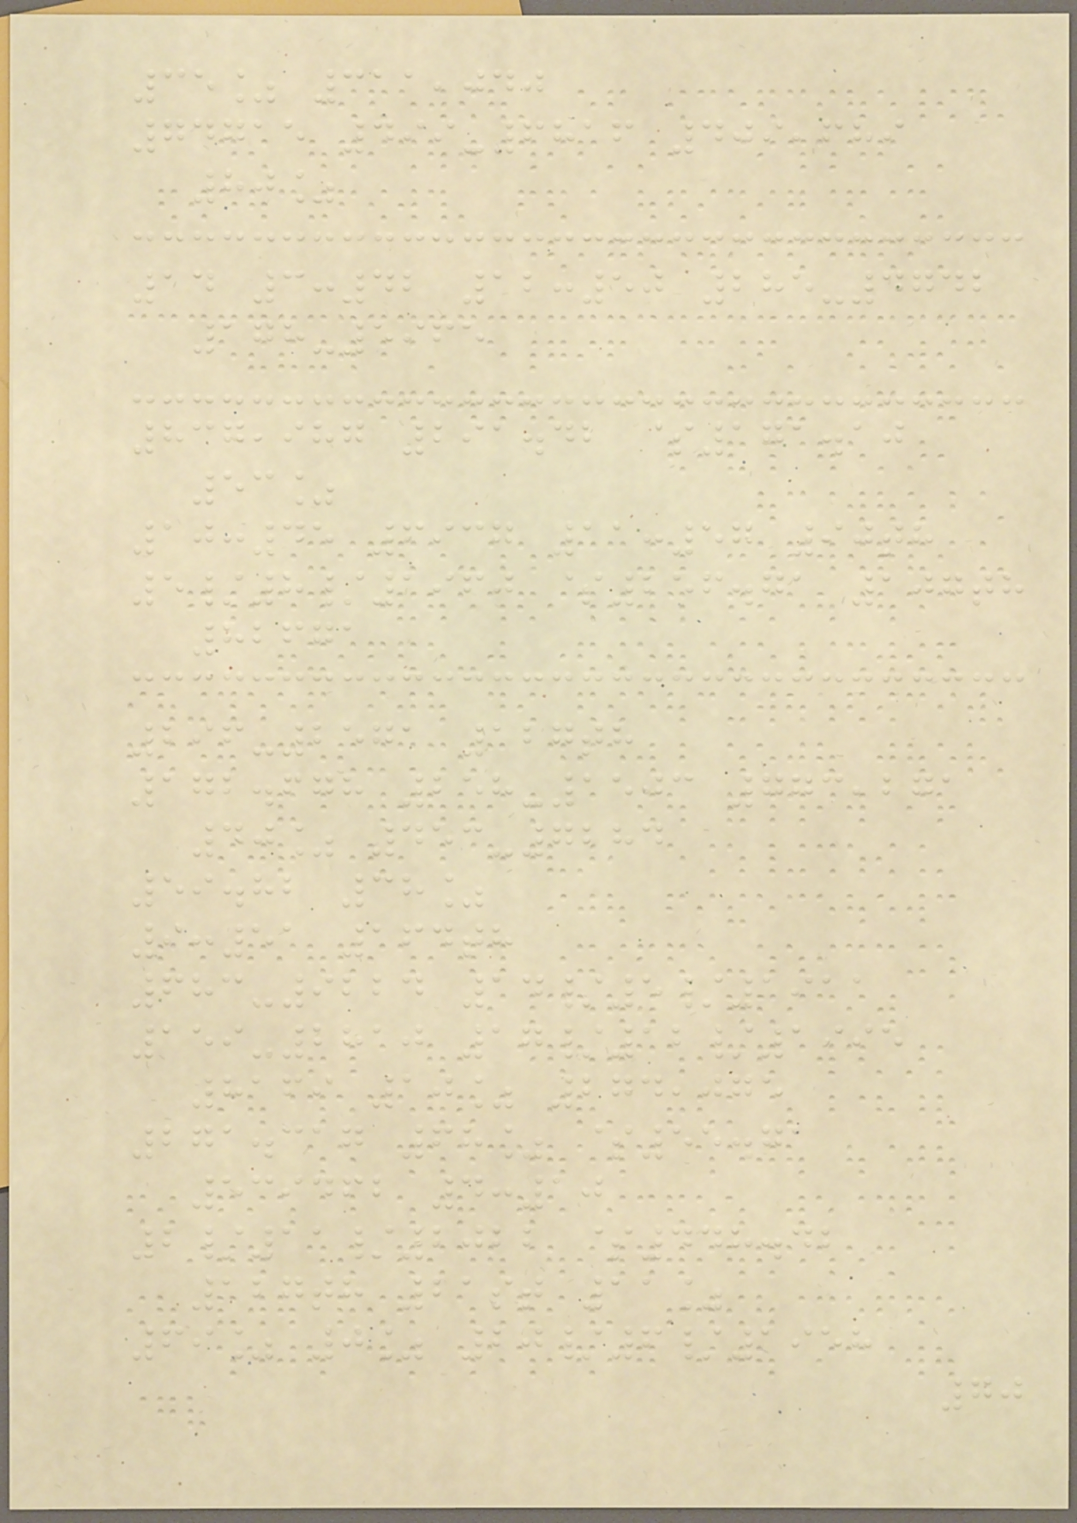35% 311,040
74715 499-6816 409,689
80%
14 3:42 12:50 285-4742
178-5965
837,987 291.42 $171.10
53%
10:45 6937 11:57 90th
5/8/1960 $256.71 107th
82671
296-2571 127th
172.678 258-1503 773,271
40% 453-7284
59.82 38%
9:51 164th
683-9224 14/5/1911
159-2810 17/12/1995
8169 10% 274,075
271.317 68% $55.71
539462 4:10
2/11/2022 $448.42
127th 21st 11%
69% 0% 20/6/1958
70
